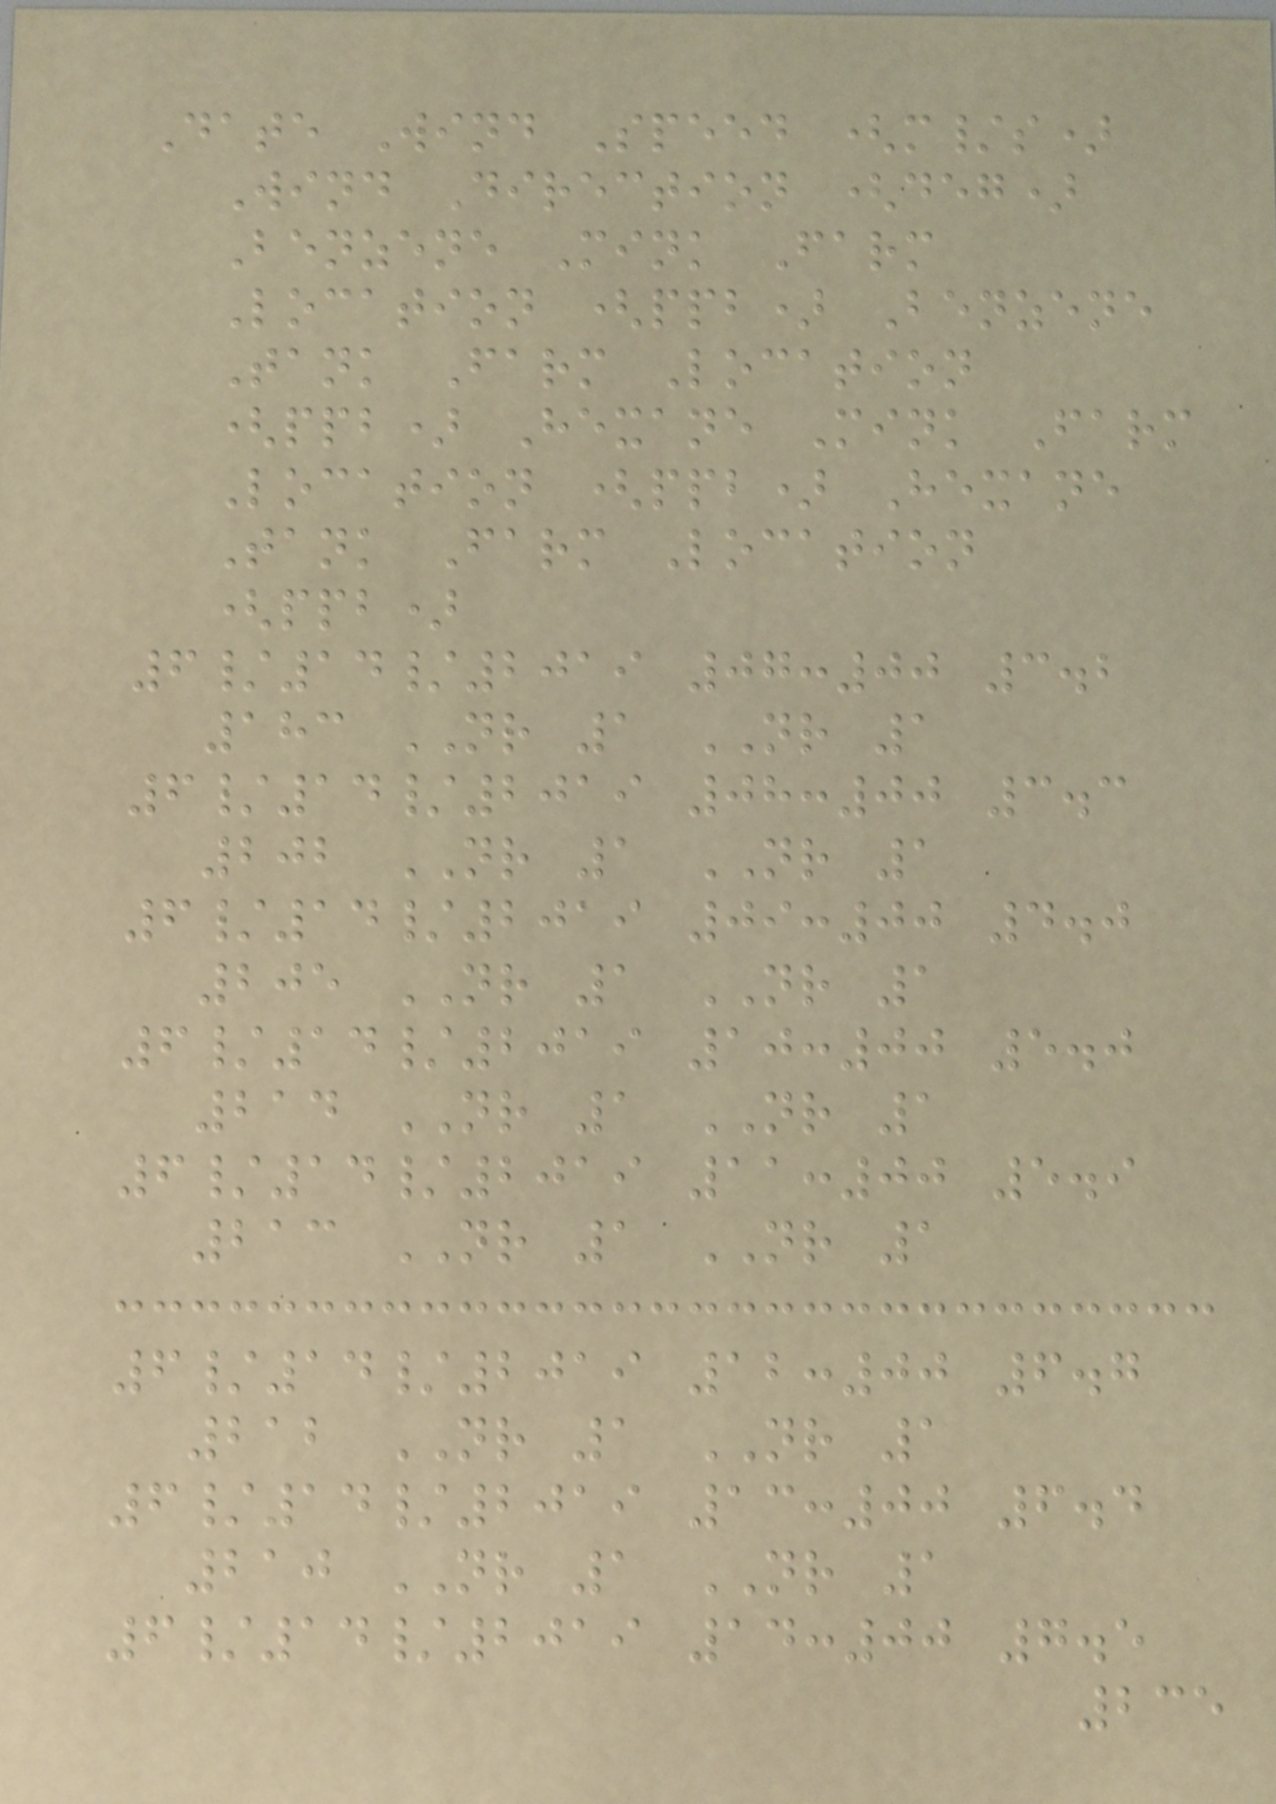Date Wind Speed (m/s)
Wind Direction (deg)
Benzene Mink Farm
Location (ppb) Benzene
Tank Farm Location
(ppb) Hexane Mink Farm
Location (ppb) Hexane
Tank Farm Location
(ppb)
6/14/2019 07:00 3.2
183 NR 1 NR 1
6/14/2019 08:00 3.3
202 NR 1 NR 1
6/14/2019 09:00 4.0
205 NR 1 NR 1
6/14/2019 10:00 5.0
214 NR 1 NR 1
6/14/2019 11:00 5.9
213 NR 1 NR 1
6/14/2019 12:00 6.7
212 NR 1 NR 1
6/14/2019 13:00 6.4
210 NR 1 NR 1
6/14/2019 14:00 7.5
235
